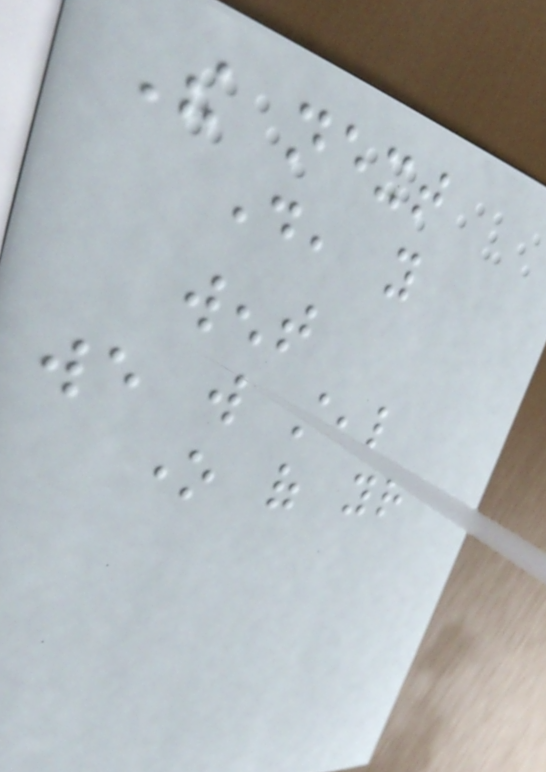The next
day, you
went
we will steal
one of your
